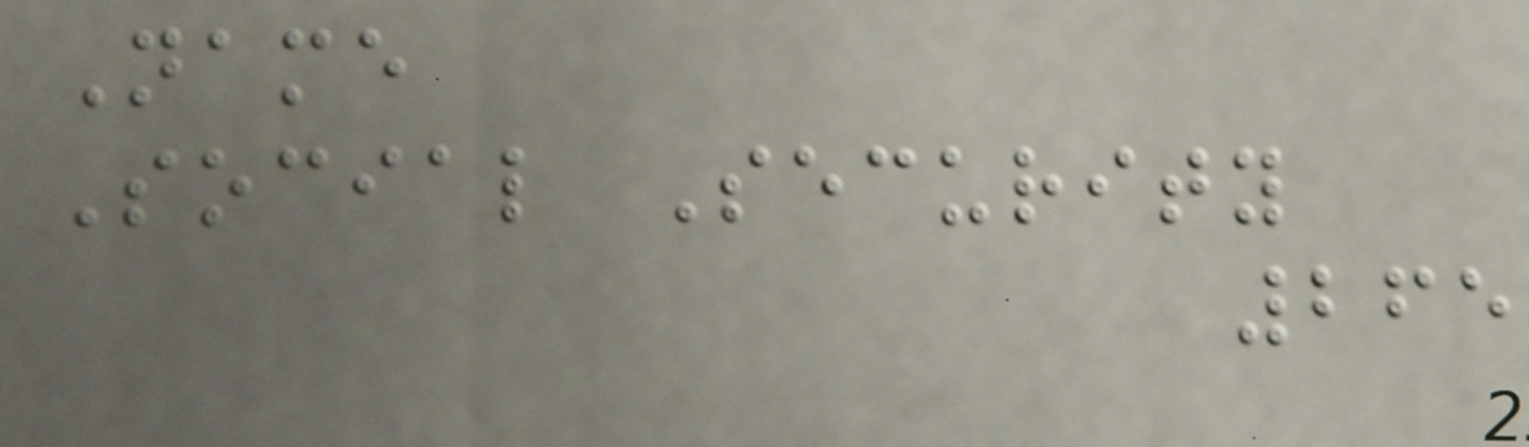Name
Social Security
265
